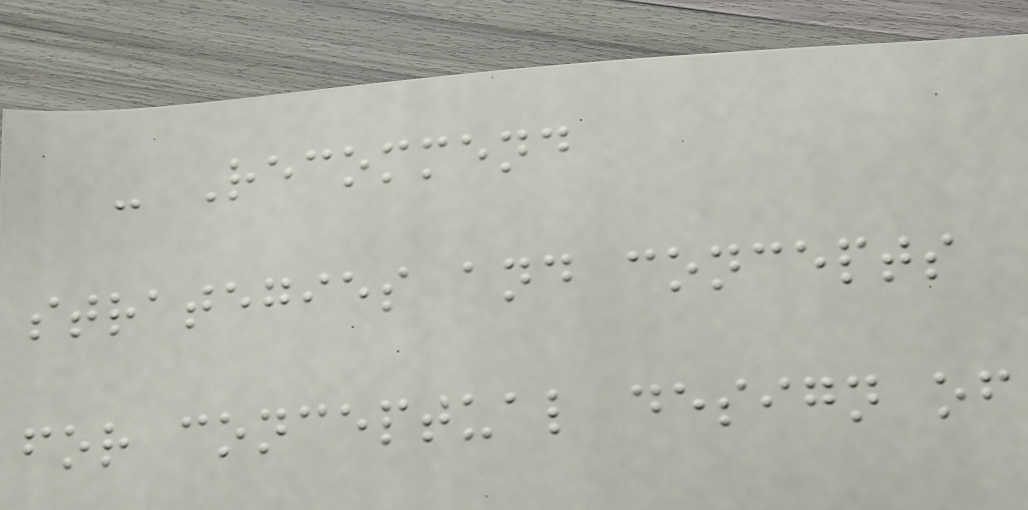- Recommend
strategies and concepts
for conceptual design of
